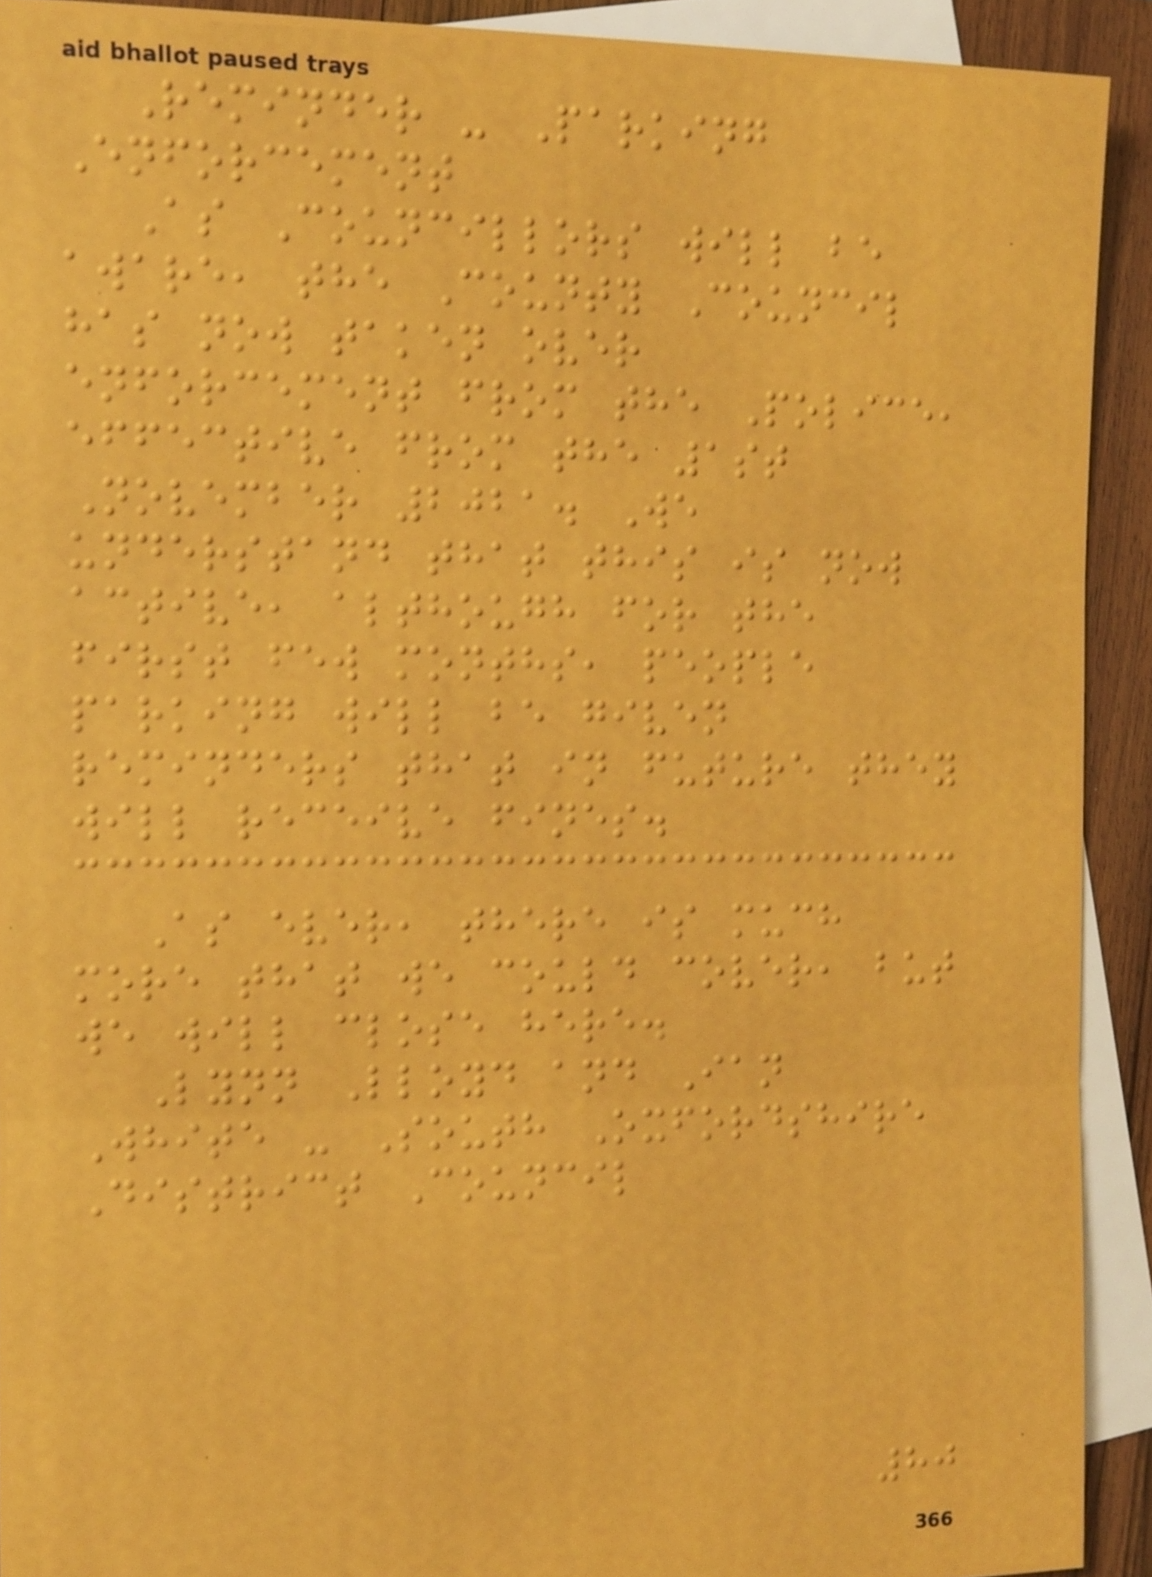Reminder - Parking
Enforcement
As Councillors will be
aware, the County Council
has now taken over
enforcement from the Police,
effective from the 1st
November 2021. We
understand that this is now
active, although for the
first few months, people
parking will be given
reminders that in future they
will receive fines.
As ever, there is much
more that we could cover, but
we will close here.
Lynn Lloyd and Ian
White - South Oxfordshire
District Council
80
